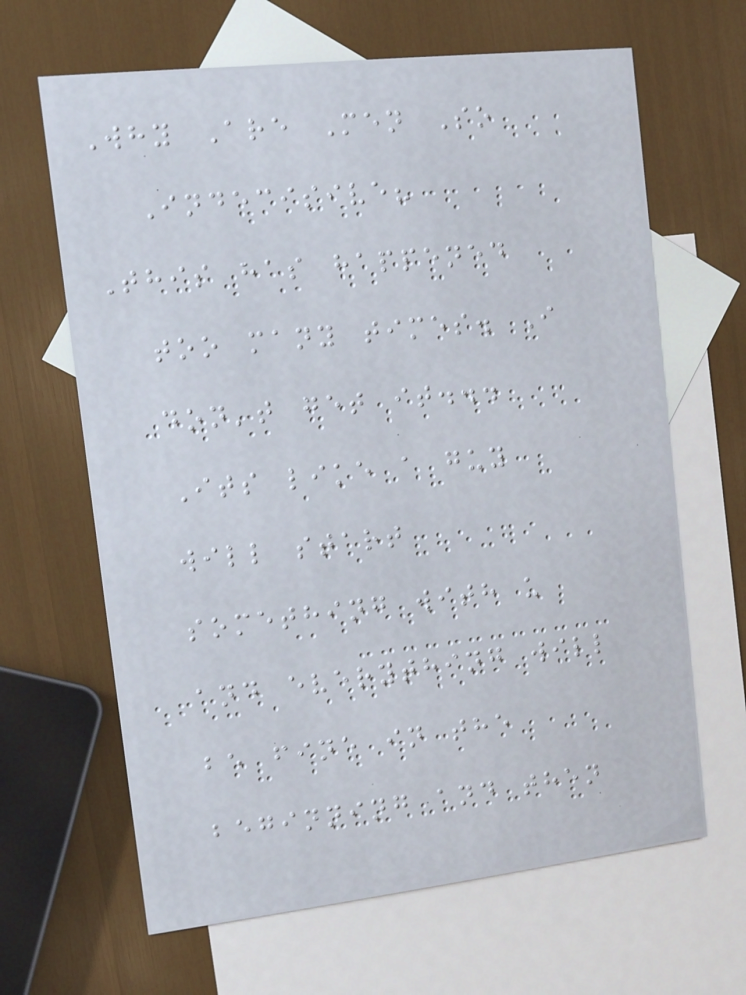Why Are Men So
Indecisive?
This has happened
too many times. I
don't get it...
Its like a guy
will start
something with u
and everything will
be fine in the
beginning and then
